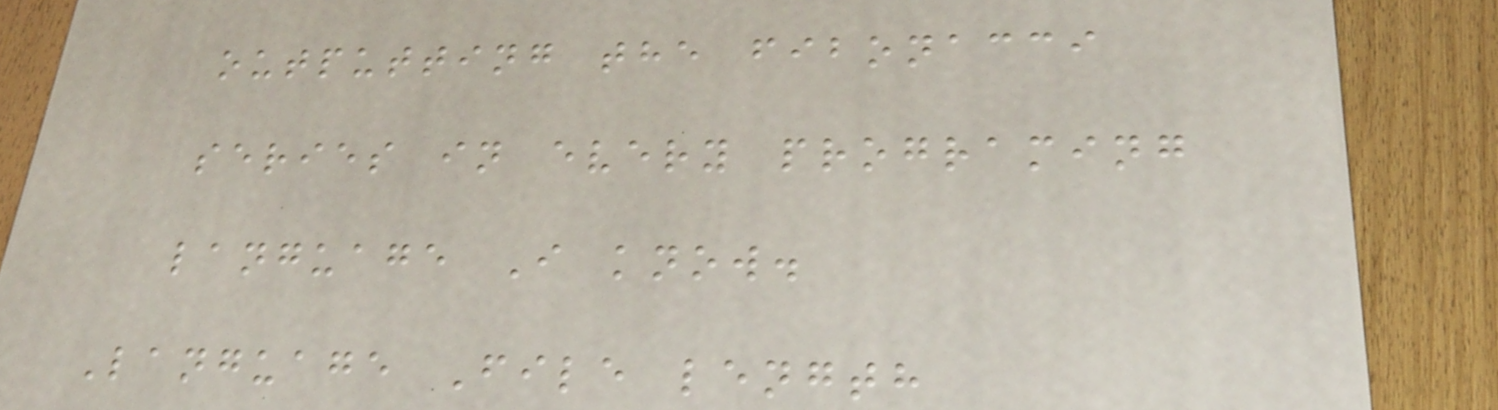outputting the fibonacci
series in every programing
language I know.
Language File length
